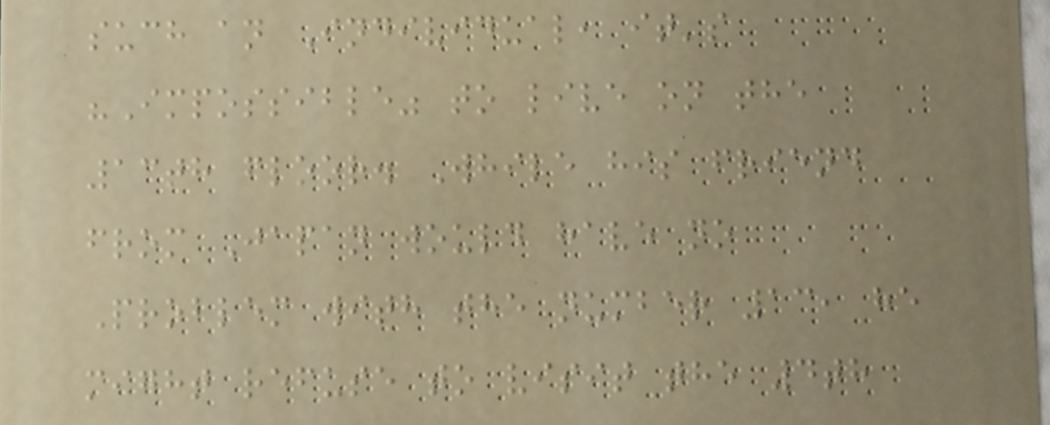such an Individual, it's
"Impossible" to live on the
13th floor. While his friend
from Japan would have no
Problem with the number 13, he
might refuse to visit the 4th
